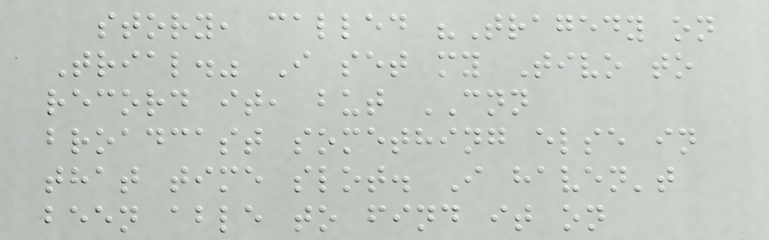story, called "Tragedy on
Trial." I set my Tivo to
record it, but CNN
broadcast something else in
that time slot. I haven't
been able to find it on
